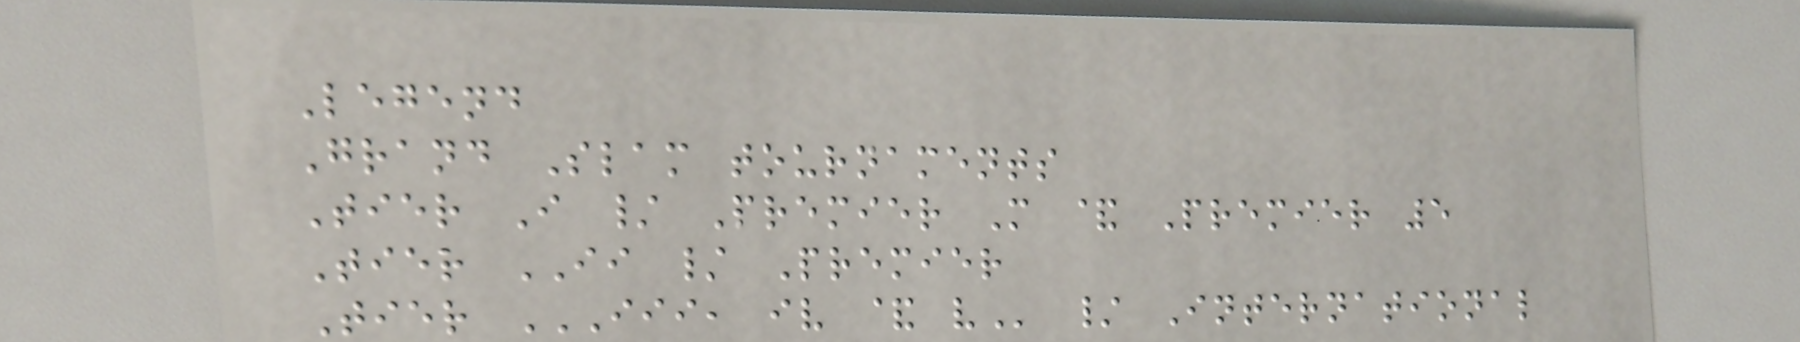Legend
Grand Slam tournaments
Tier I / Premier M & Premier 5
Tier II / Premier
Tier III, IV & V / International
